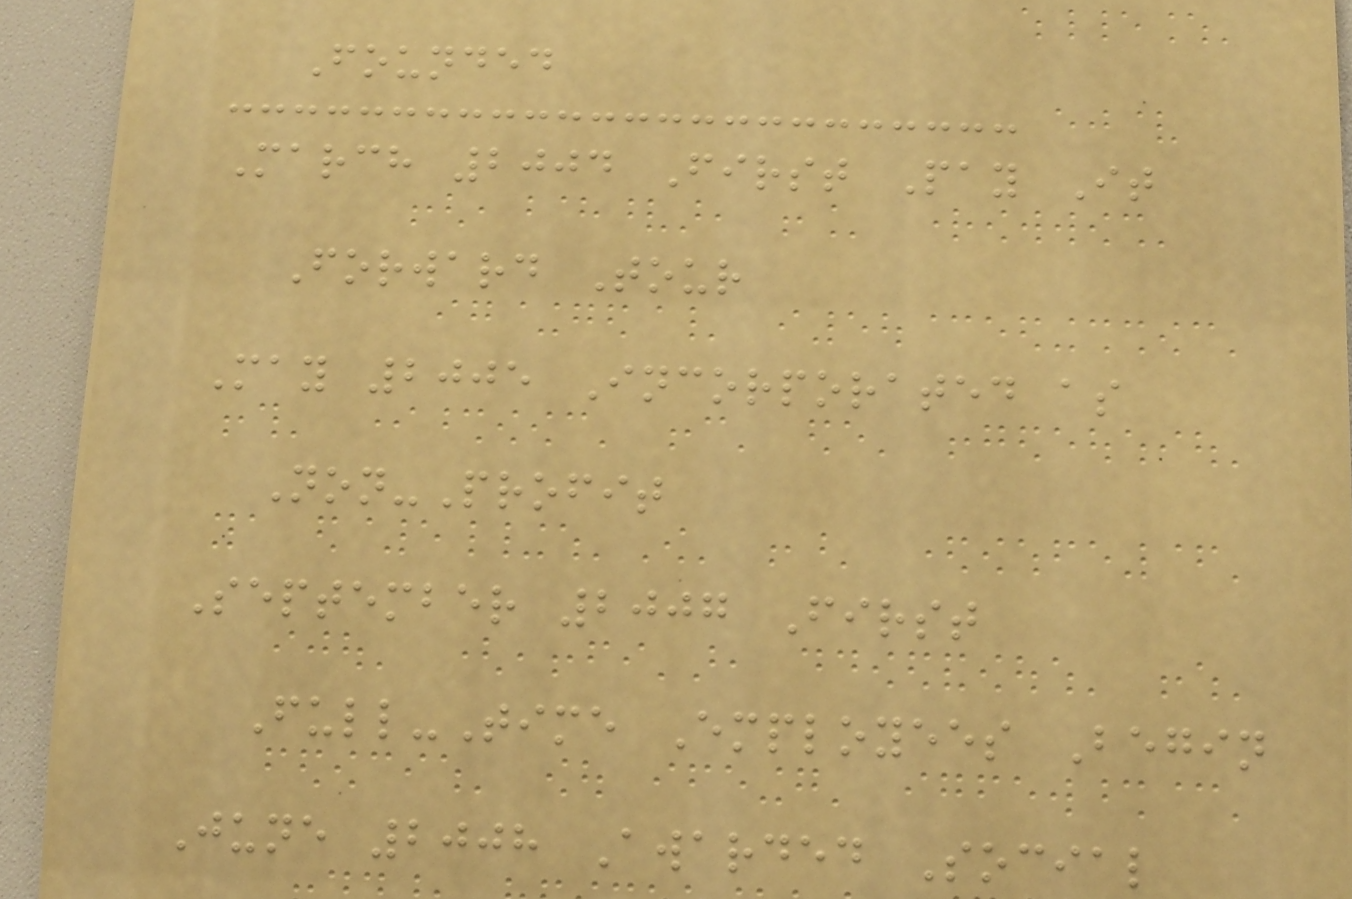Founded
March 2004 First Pay It
Forward Tour
May 2005 Incorporated as
Non-Profit
September 2007 First
Full-Time Employees Begin
June 2008 Awarded Social
